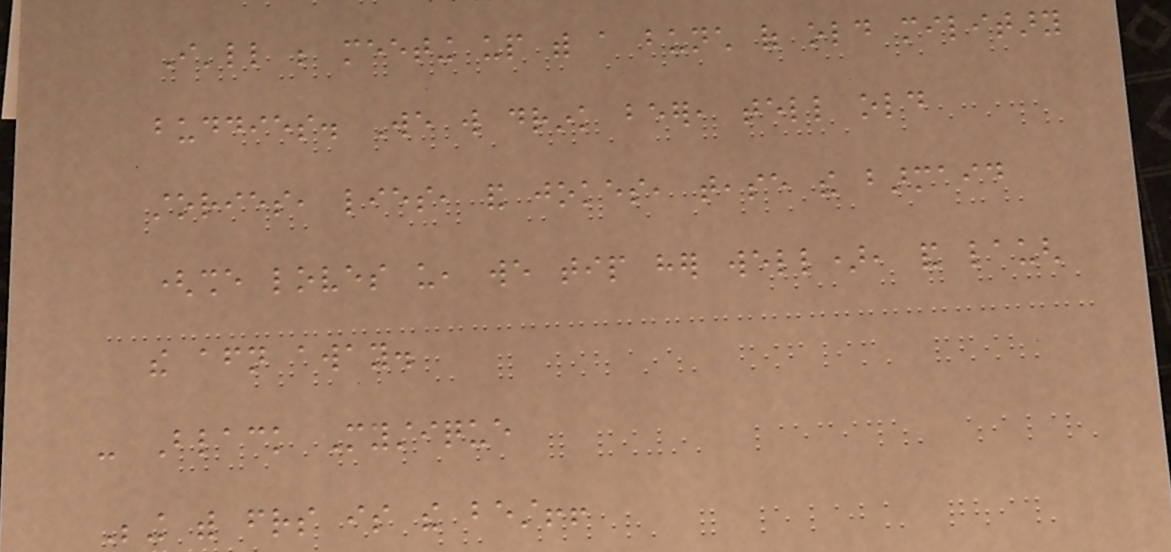I'll be meeting up with a bunch of old military
buddies. We will drink beer, tell old
stories, lies, and jokes, tease the barmaid
(she loves us, we tip her well), and laugh
the afternoon away.
- Black Mystique
Being with friends is the best!!
